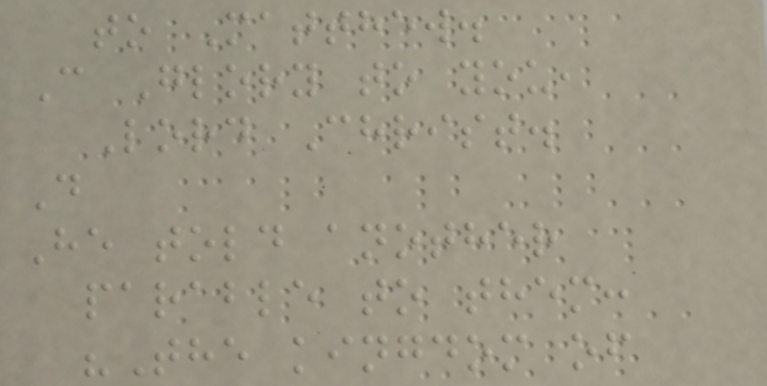to Matthew.
C Glory to you,
Lord Christ.
D
He told another
parable to them:
"The kingdom of
